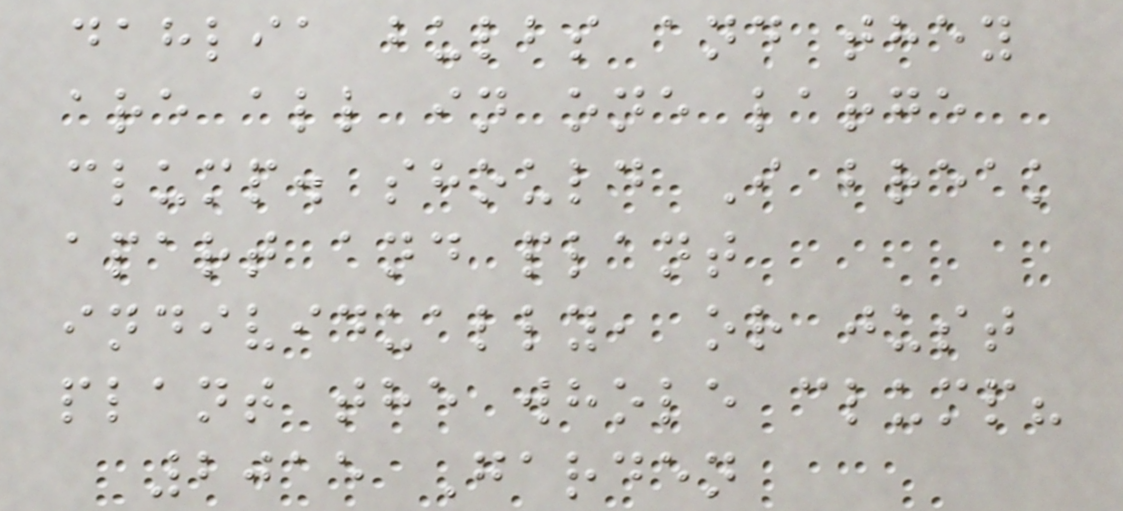dahlia bulbs and they
are all in one large
clump. should I break
apart and plant
individually, or just
plant the whole clump?
2015 Garden
